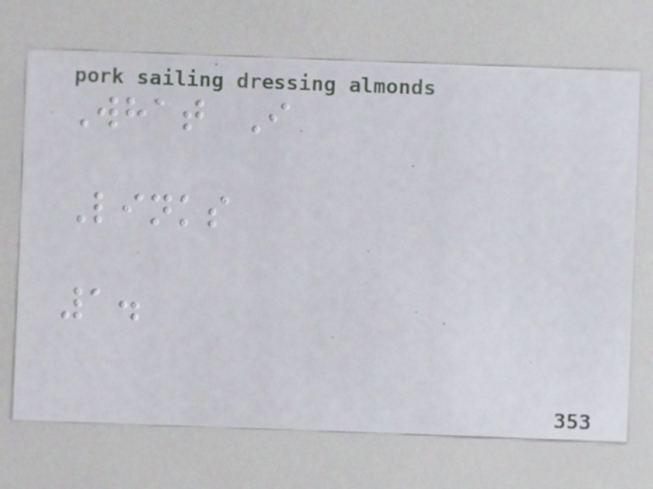What I
Links
1.
